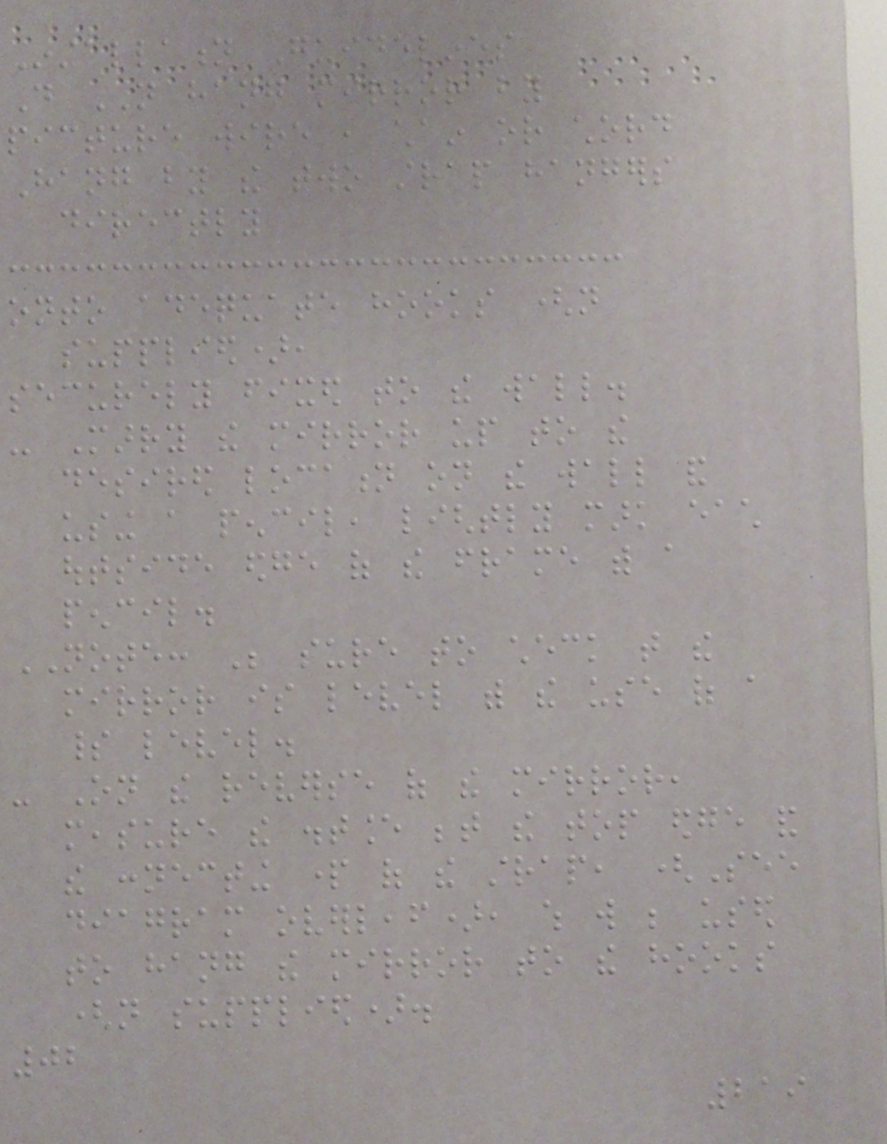Installation Guidelines
Do NOT hang mirror by
picture wire , chain or chord
Hang by the two strap hangers
directly
onto adequate hooks (not
supplied),
securely fixed to the wall.
- Marry the mirror up to the
desired location on the wall and
using a pencil, lightly mark each
outside edge of the frame with a
pencil.
NOTE: Be sure to check that the
mirror is level with the use of a
spirit level.
- On the reverse of the mirror,
measure the distance between the top edge and
the connecting part of the strap, (See
diagram overleaf), which will be used
to hang the mirror to the hooks
(not supplied).
02
219
